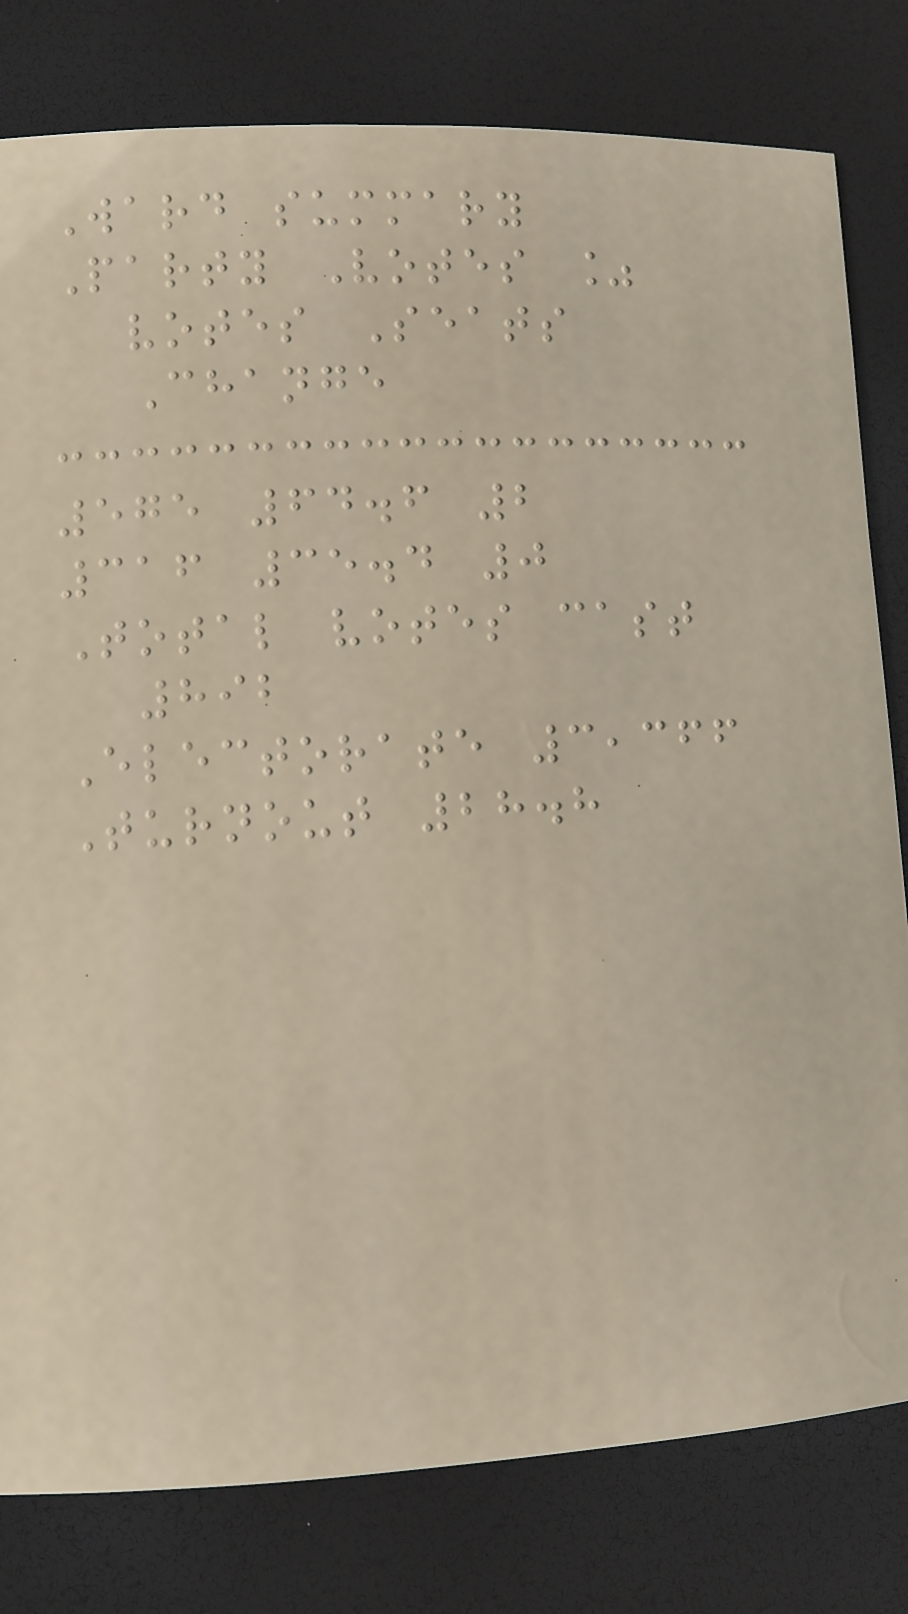Ward summary
Party Votes %
votes Seats
Change
575 64.6 2
316 35.4 0
Total votes cast
892
Electorate 3,366
Turnout 28.8
